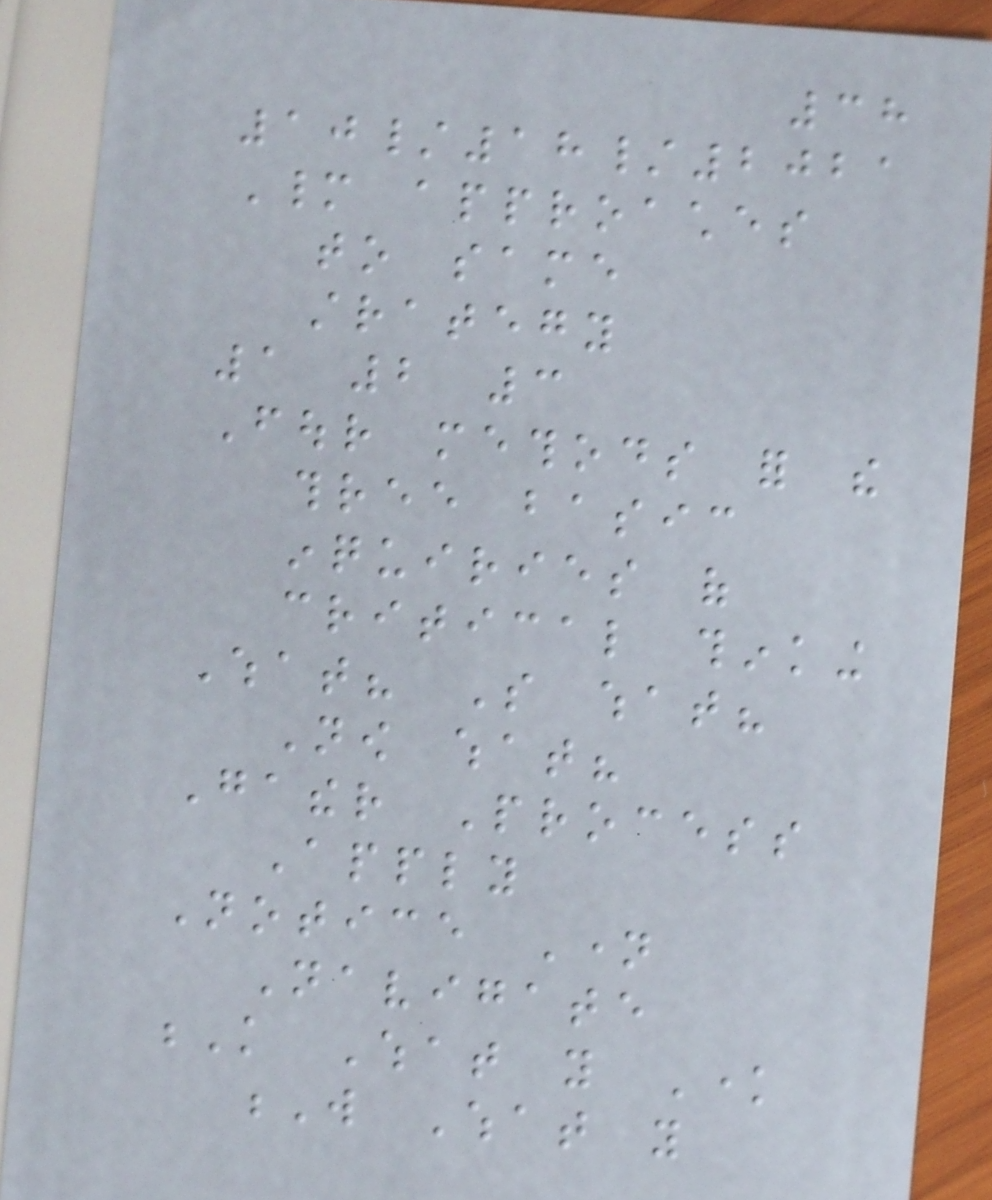38
10/18/2021
Many approaches
to same
strategy
1 2 3
Four methods for the
three basic
inquiries of
critical thinking
What? So what?
Now what?
Gather Process
Apply
Notice Name
Navigate
K What you Know
W What you
